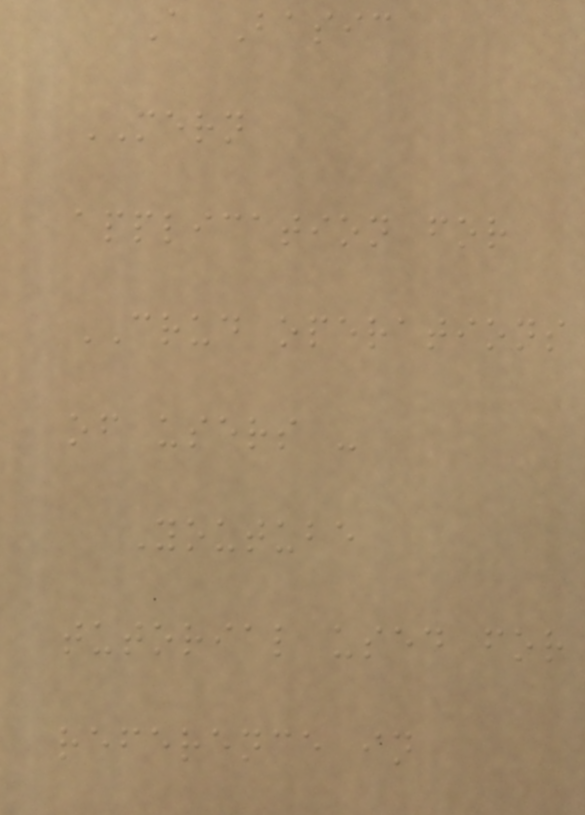A Basic
MERN
application for
CRUD operations
of users -
Youtube
tutorial used for
reference in
